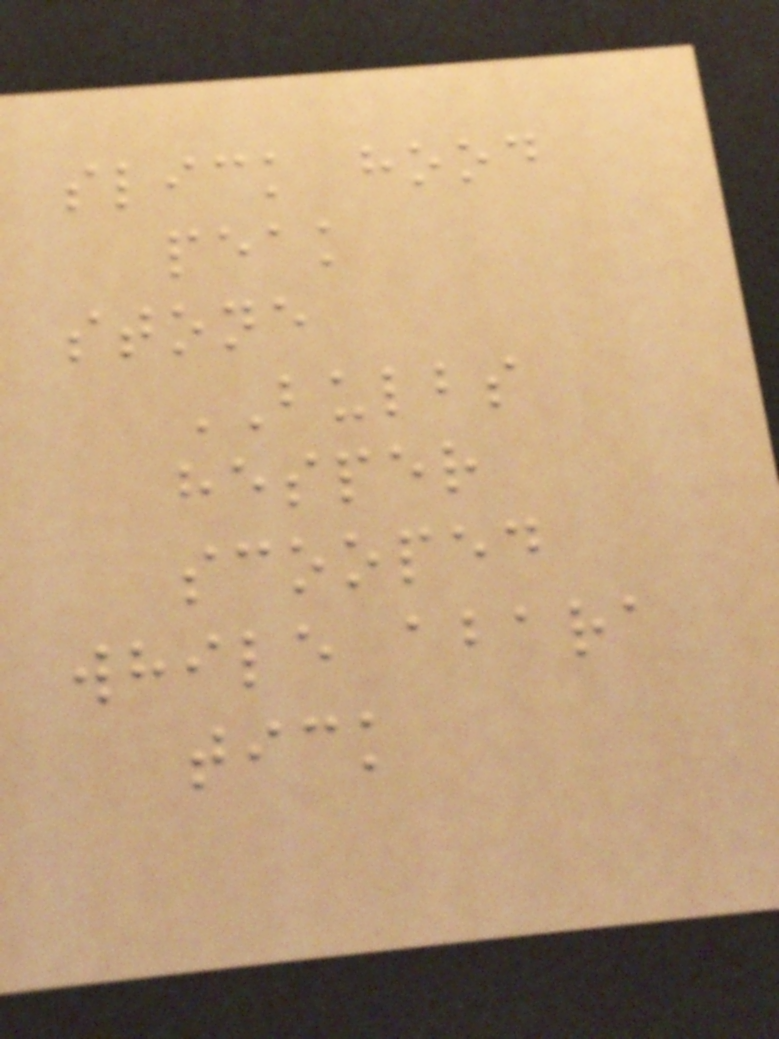slick hood
peak
stone
BULBS
hesper
scooped
while abara
tick
